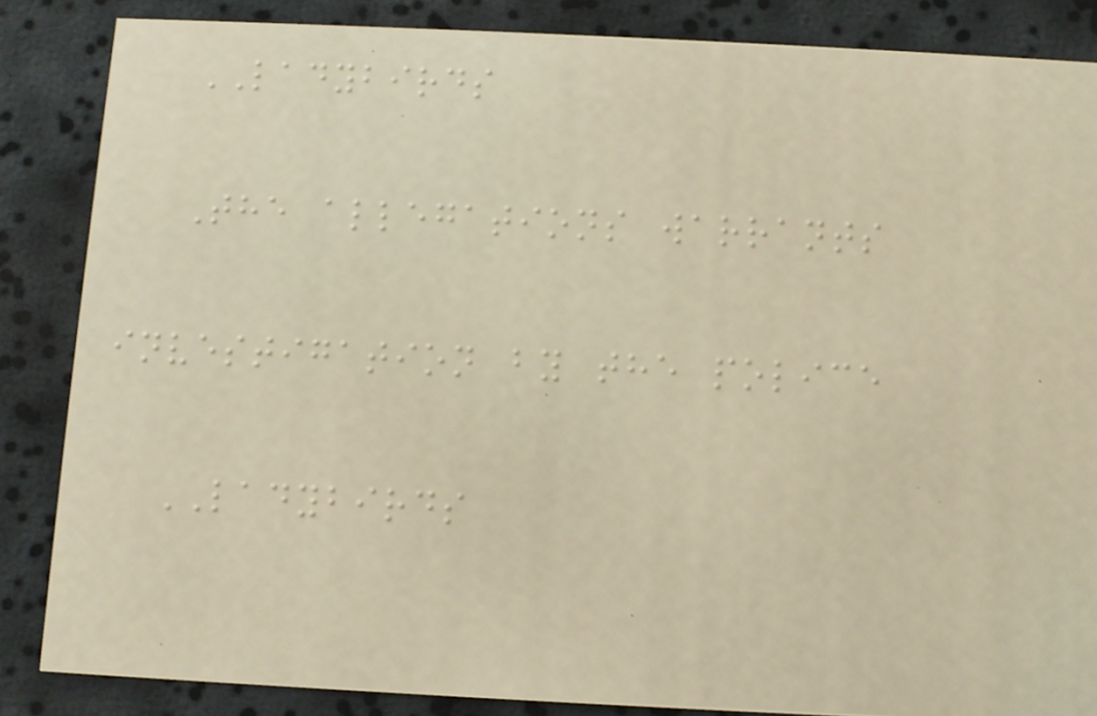LADYBIRDS
The allegations warrants
investigation by the police
LADYBIRDS
